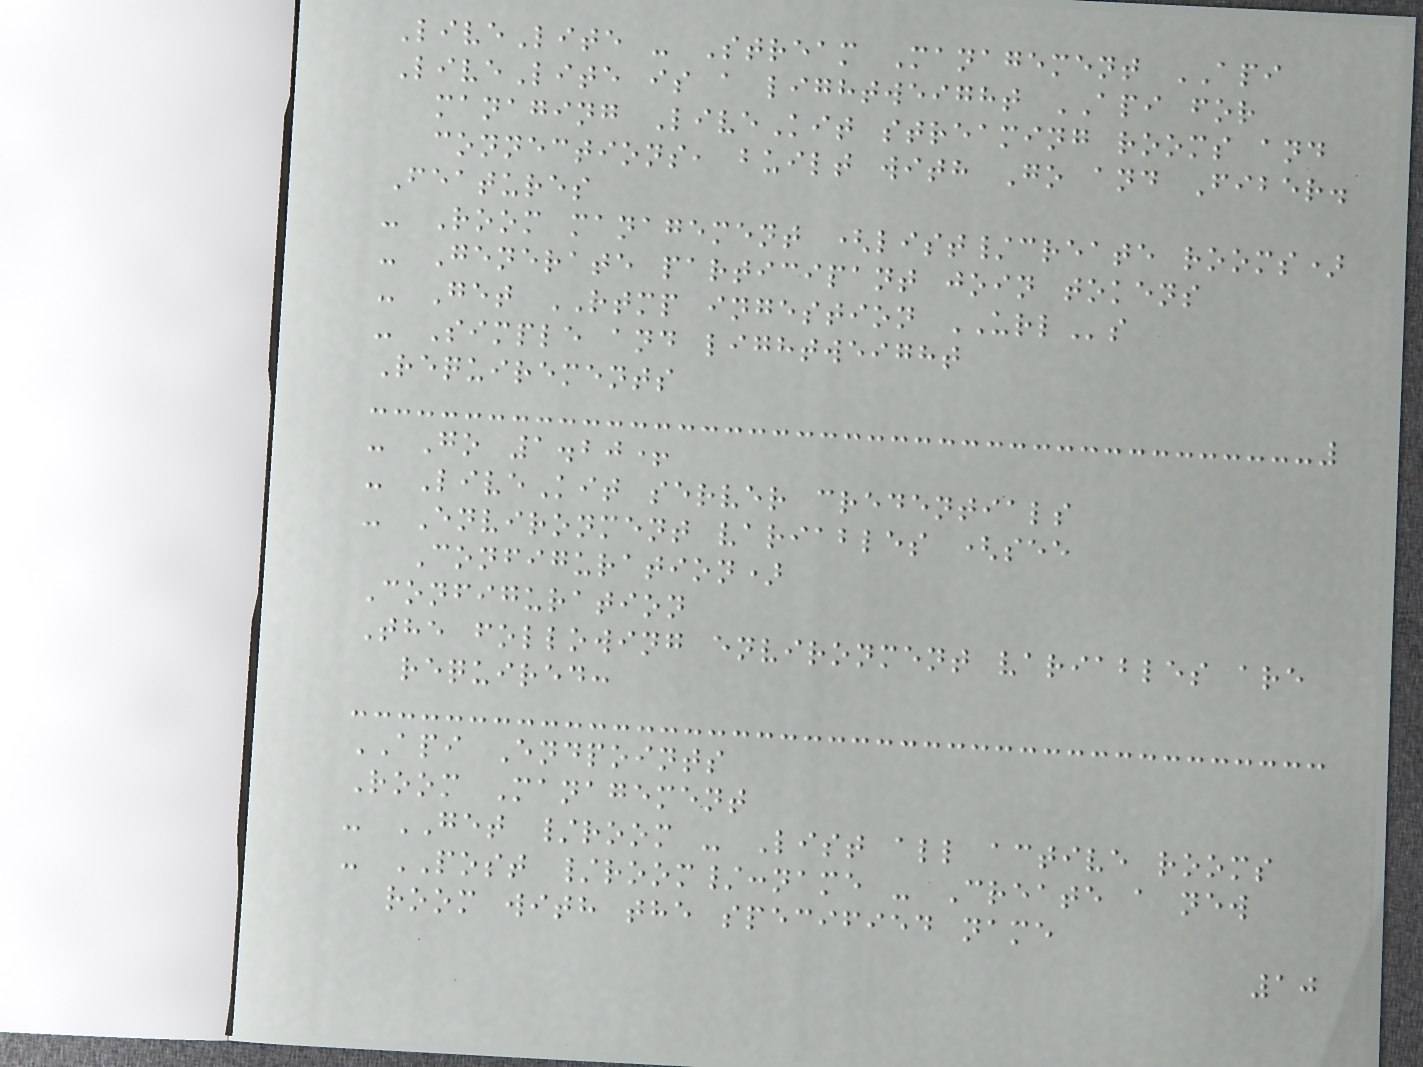LiveLite - Stream Management API
LiveLite is a lightweight API for
managing LiveKit streaming rooms and
connections, built with Go and Fiber.
Features
- Room management (list/create rooms)
- Generate participant join tokens
- Get RTMP ingestion URLs
- Simple and lightweight
Requirements
- Go 1.20+
- LiveKit server credentials
- Environment variables (see
Configuration)
Configuration
The following environment variables are
required:
API Endpoints
Room Management
- GET /room - List all active rooms
- POST /room/:name - Create a new
room with the specified name
10
